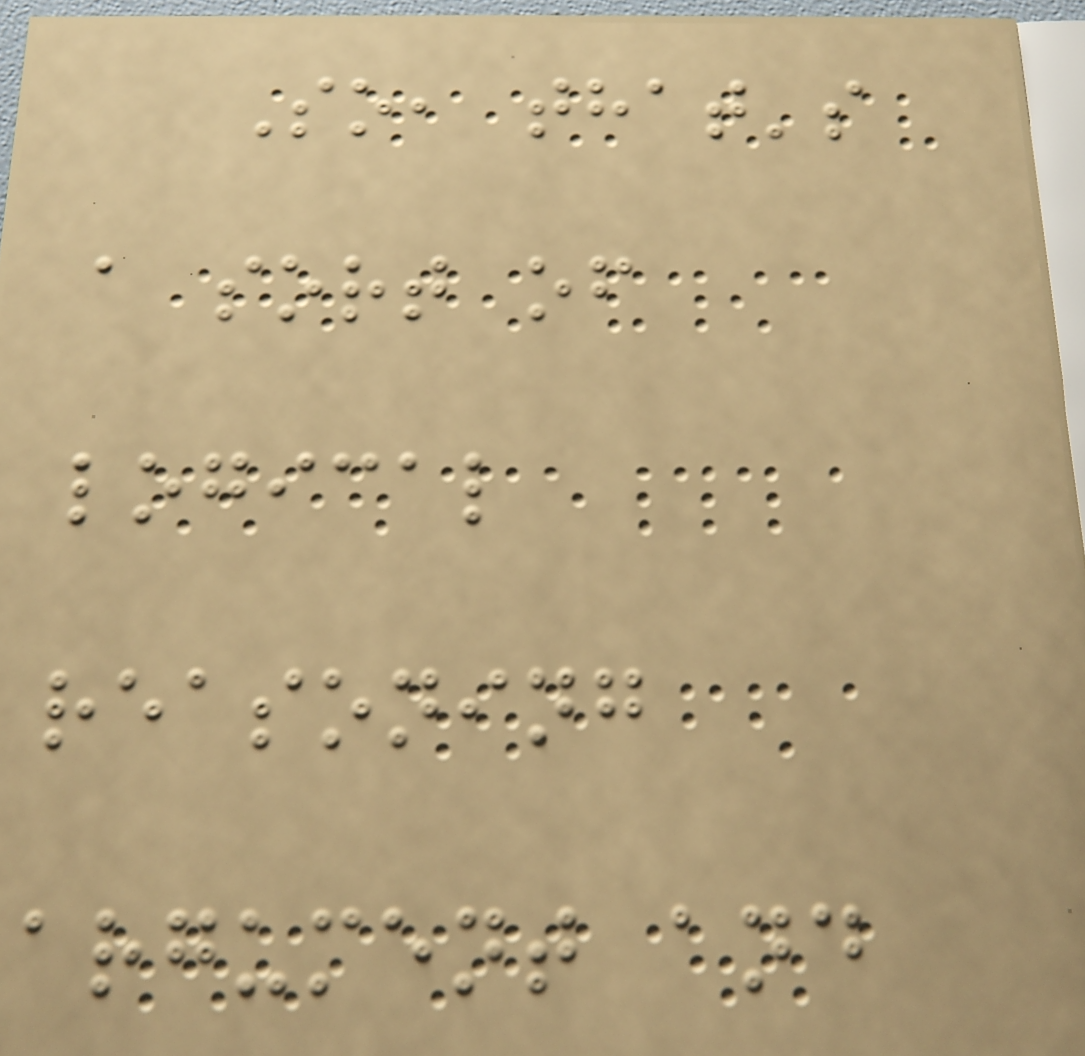So, that's
a sort of
logical
reasoning
argument and
